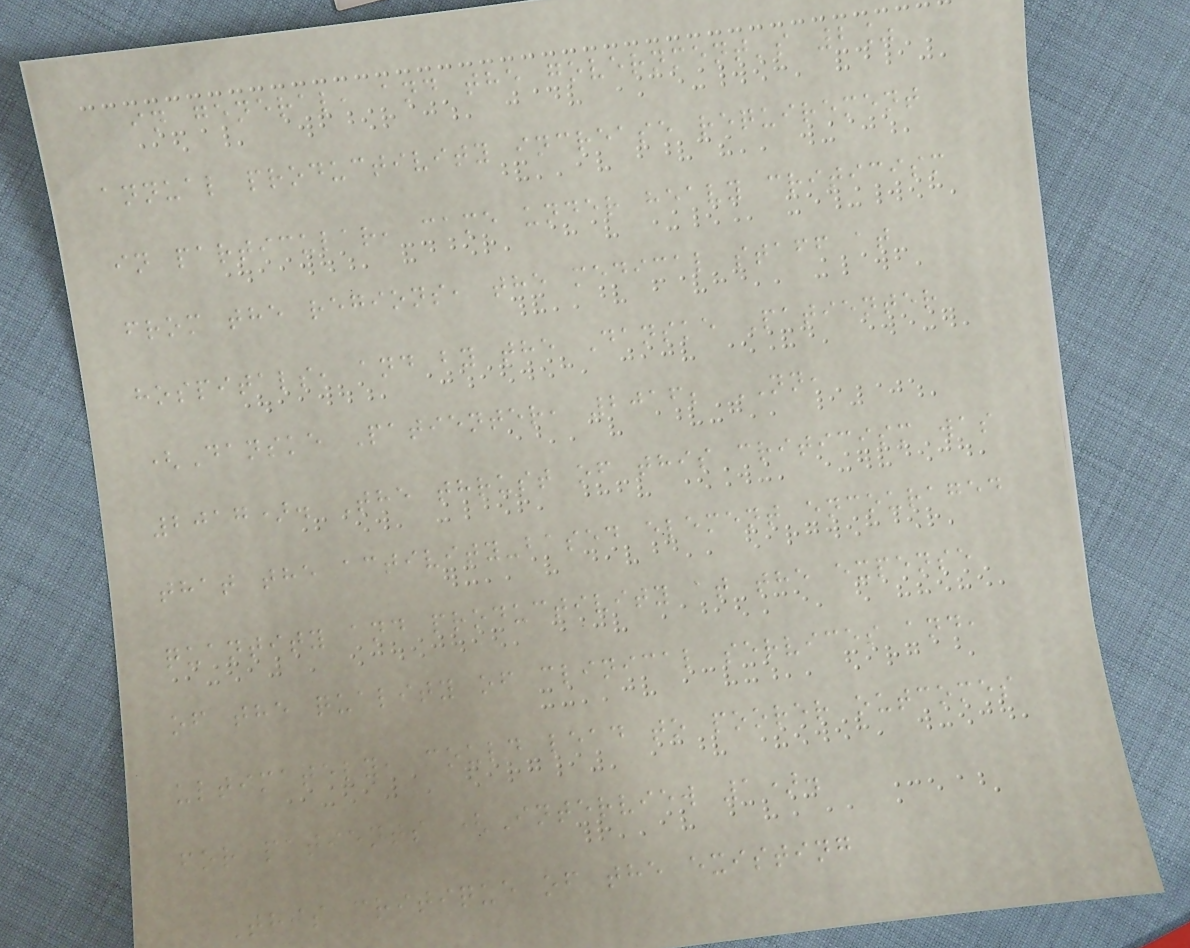in general, and the government's 2%
annual productivity increase requirement
in particular, came under heavy criticism
from the regions, the medical staff at
hospitals, and by the Danske Patienter
(Danske Patienter, 2016; NN,
2017). The thrust of this criticism was
that the activity-based element encouraged
quantity and productivity at the expense
of the quality of clinical services and,
ultimately, could lead to poorer outcomes
for patients (Interview 1).
This critique of the existing
